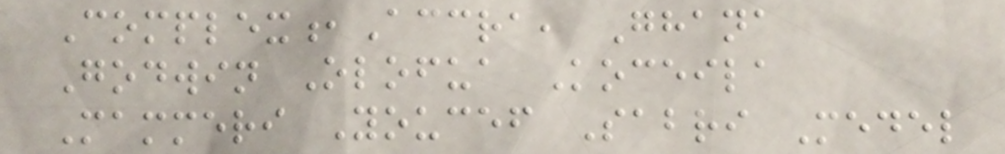Complex,Accra, Ghana
Godwin Olofua Koceila
Mammeri Youcef Sabri Medel
